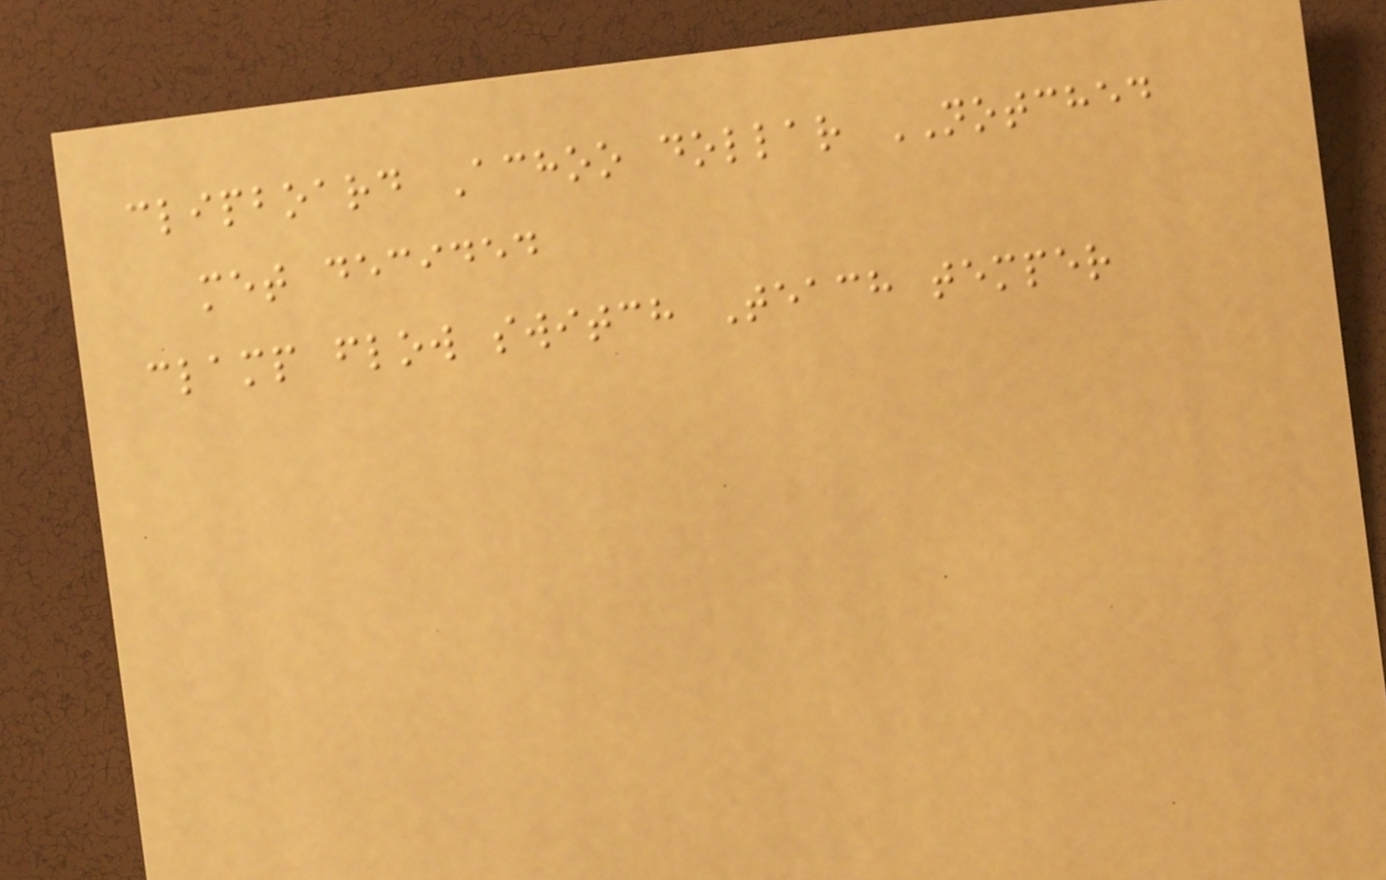clipboard Achoo dollar NOTCHED
met decided
clamp flow switch Teach temper
